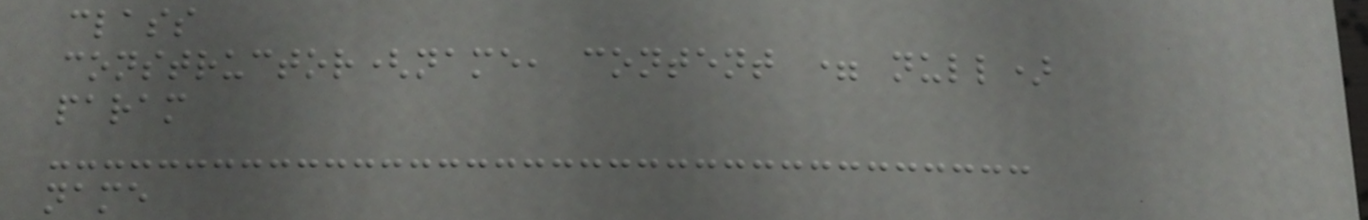class
constructor(name, content = null)
param
name
